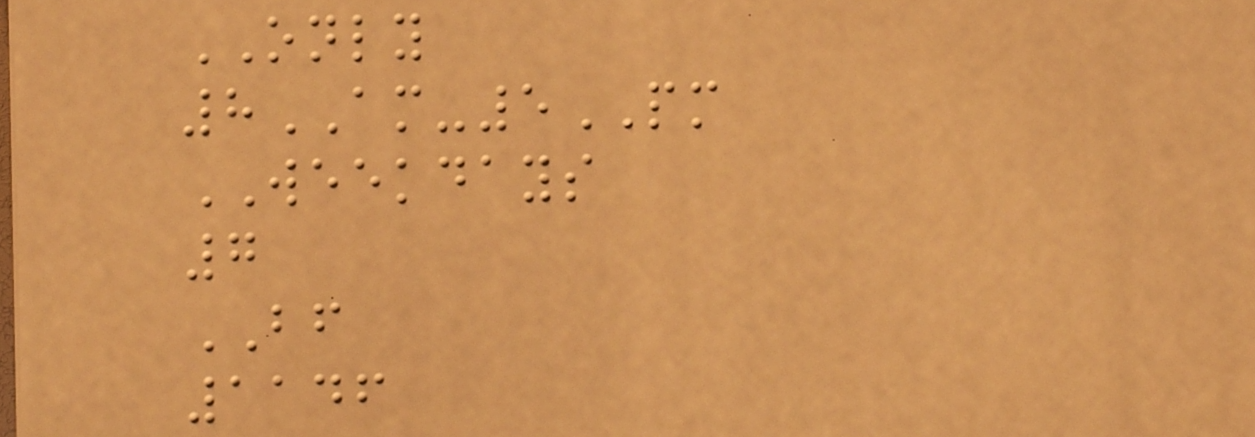ONLY
8AM-5PM
WEEKDAYS
7
BF
1146
